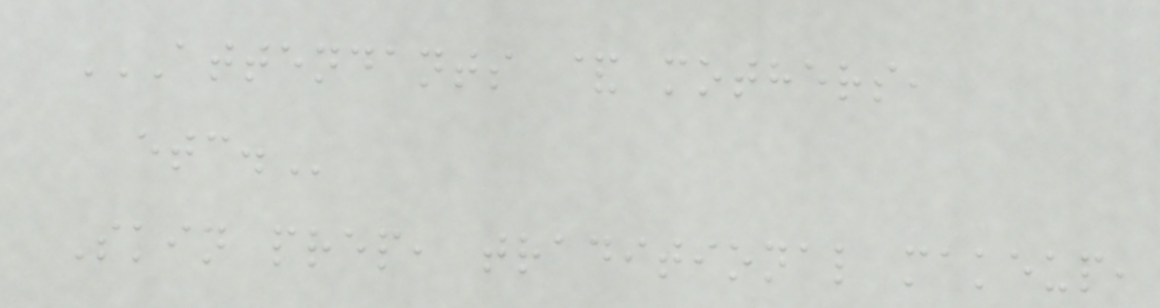ATTENDANTS & MOTHERS,
ETC.
Skin prep, traditional makeup,
